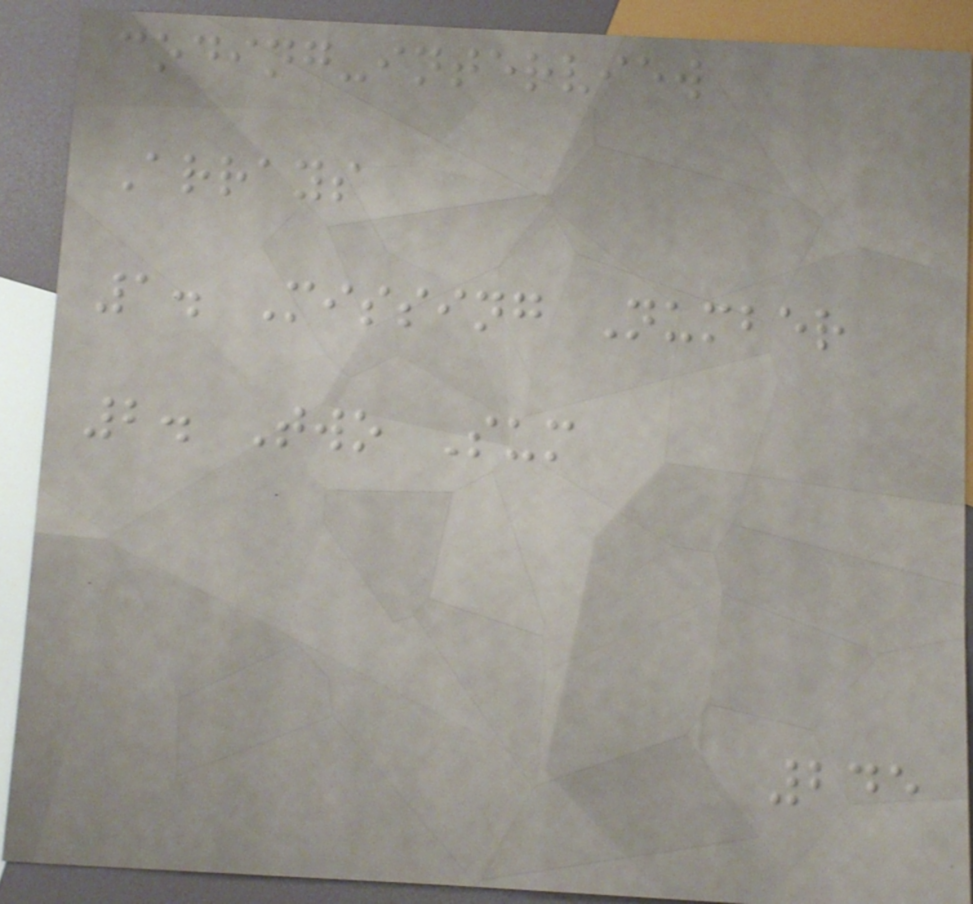coding-interview
Arrays
1. Missing Number
2. Two Sum
245
